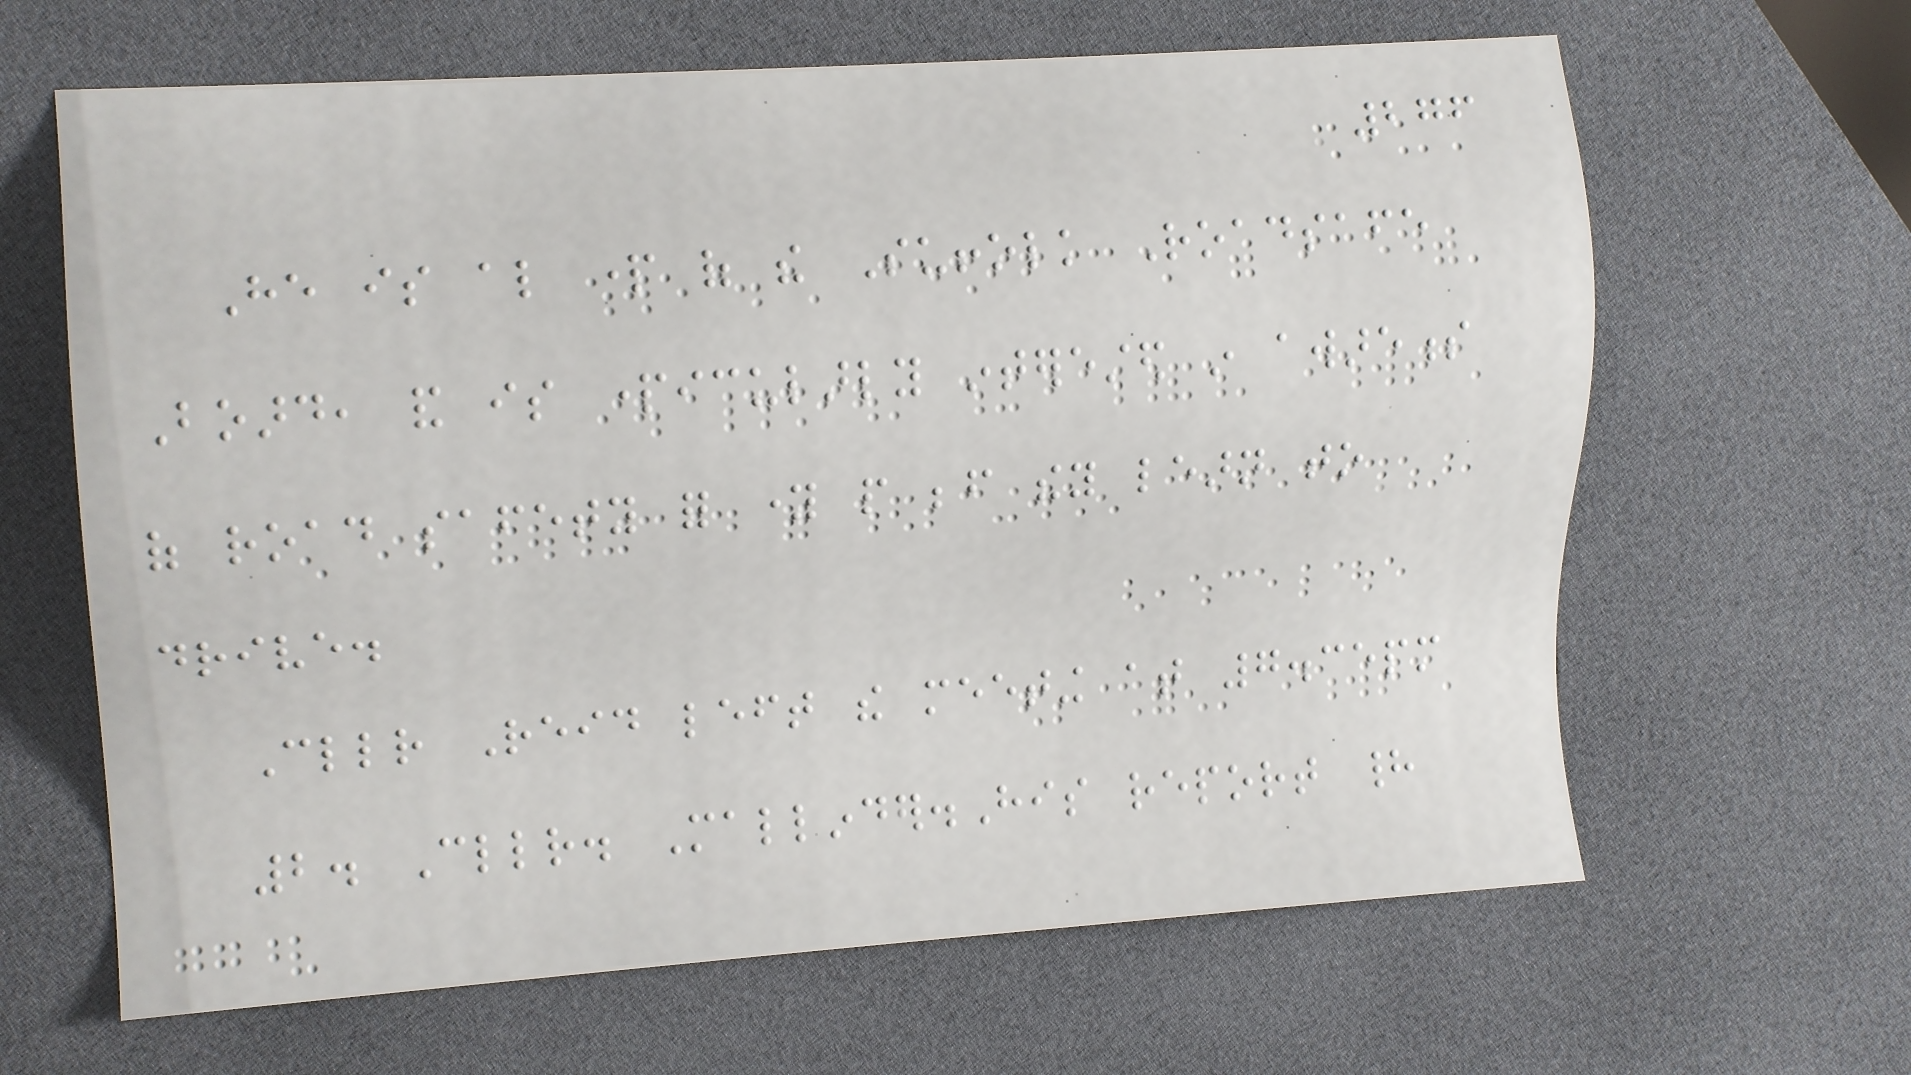276
He is also part of the Suffolk Roadsafe
Board, and is particularly interested in awareness
of road safety for young people before they learn to
drive.
Cllr Reid left the meeting at 7.35pm
2. Cllr. Mallinder.His report had
